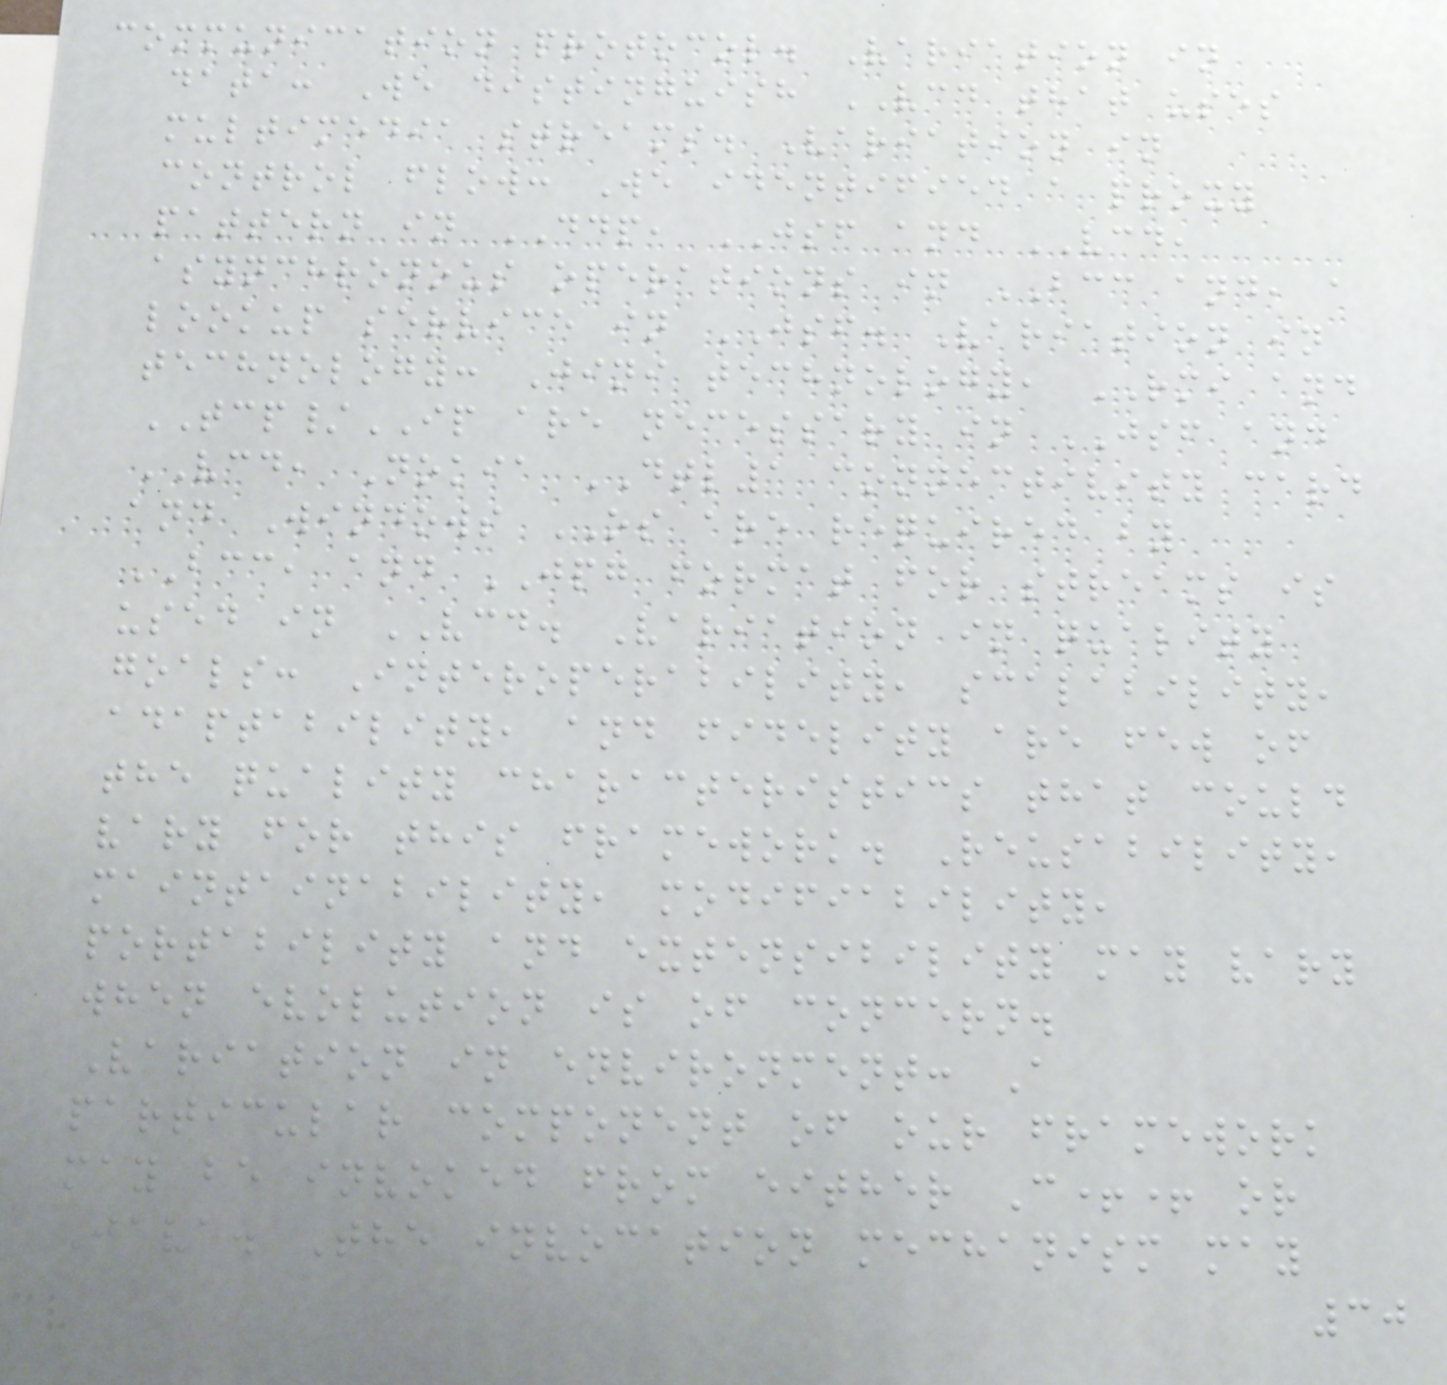communication protocol. Variation in
data: We distinguish VCD that uses
multimedia streams. Variation in
control flow: We identified a proxy
pattern in DDP, JSF and VCD,
asynchronous operations in BCC and, a
lookup service in JSF. Variation in
technology: Jini technology, RMI and
TCP/IP are necessary in JSF and
VCD, Nokia DTL1 connectivity card
and Windows OS are required by
BCC, and JPG format for streams is
used in VCD. Variation in quality
goals: Interoperability, scalability,
adaptability, and fidelity are few of
the quality characteristics that could
vary for this framework. Reusability,
maintainability, modifiability,
portability and extensibility may vary
when evolution is of concern.
Variation in environment: A
particular component of our framework
may be invoked from either C++ or
Java. The invocation mechanism may
30
